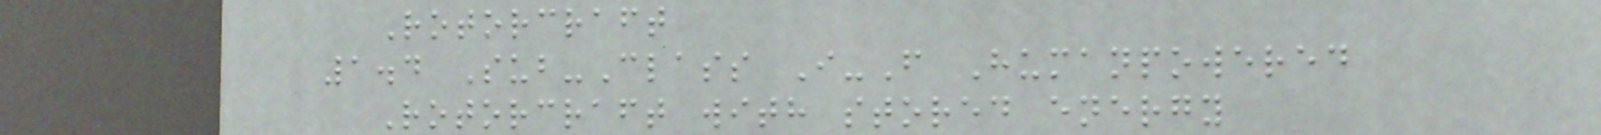Rotorcraft
1.4 Sub-Class I-F Humanpowered
Rotorcraft with stored energy
